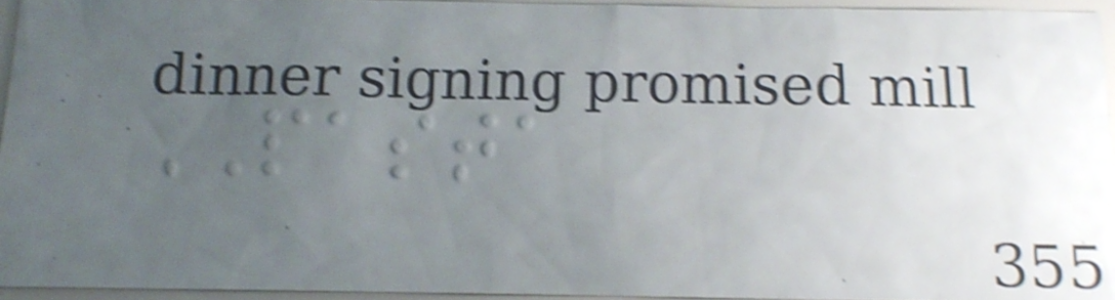PASTA
